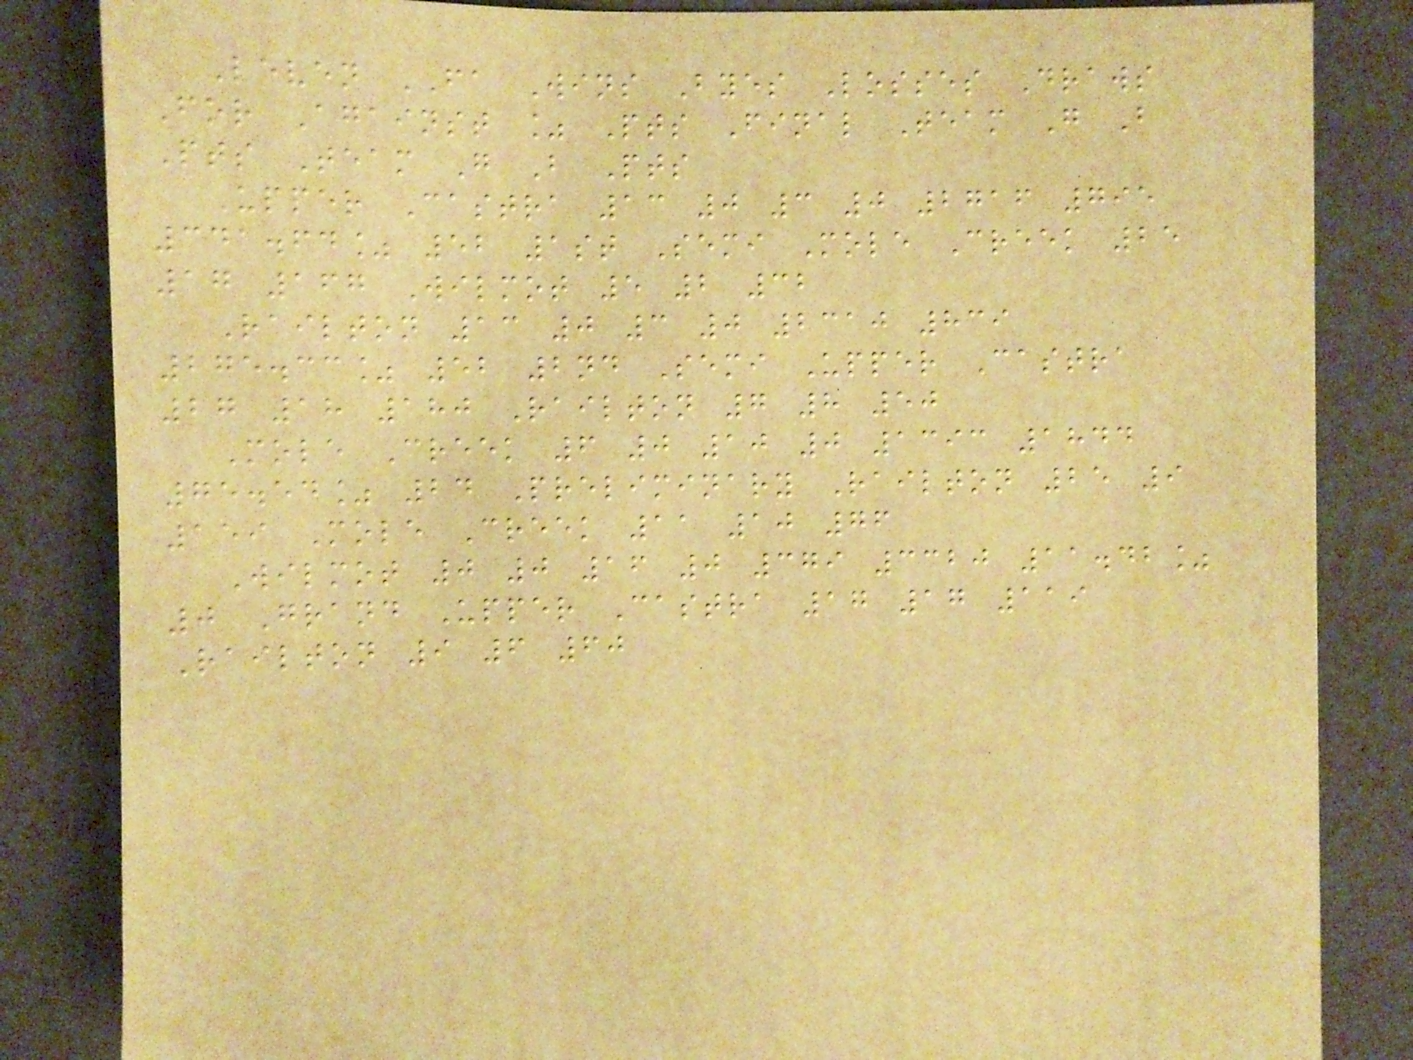Leven FA Wins Byes Losses Draws
For Against % Pts Final Team G B
Pts Team G B Pts
Upper Castra 13 0 3 0 2716 795
341.64% 52 1st Semi Mole Creek 25
17 167 Wilmot 5 2 32
Railton 13 0 3 0 2310 839
275.33% 52 2nd Semi Upper Castra
27 18 180 Railton 7 8 50
Mole Creek 6 0 10 0 1393 1844
75.54% 24 Preliminary Railton 25 9
159 Mole Creek 11 10 76
Wilmot 0 0 16 0 379 3320 11.42%
0 Grand Upper Castra 17 17 119
Railton 9 6 60
